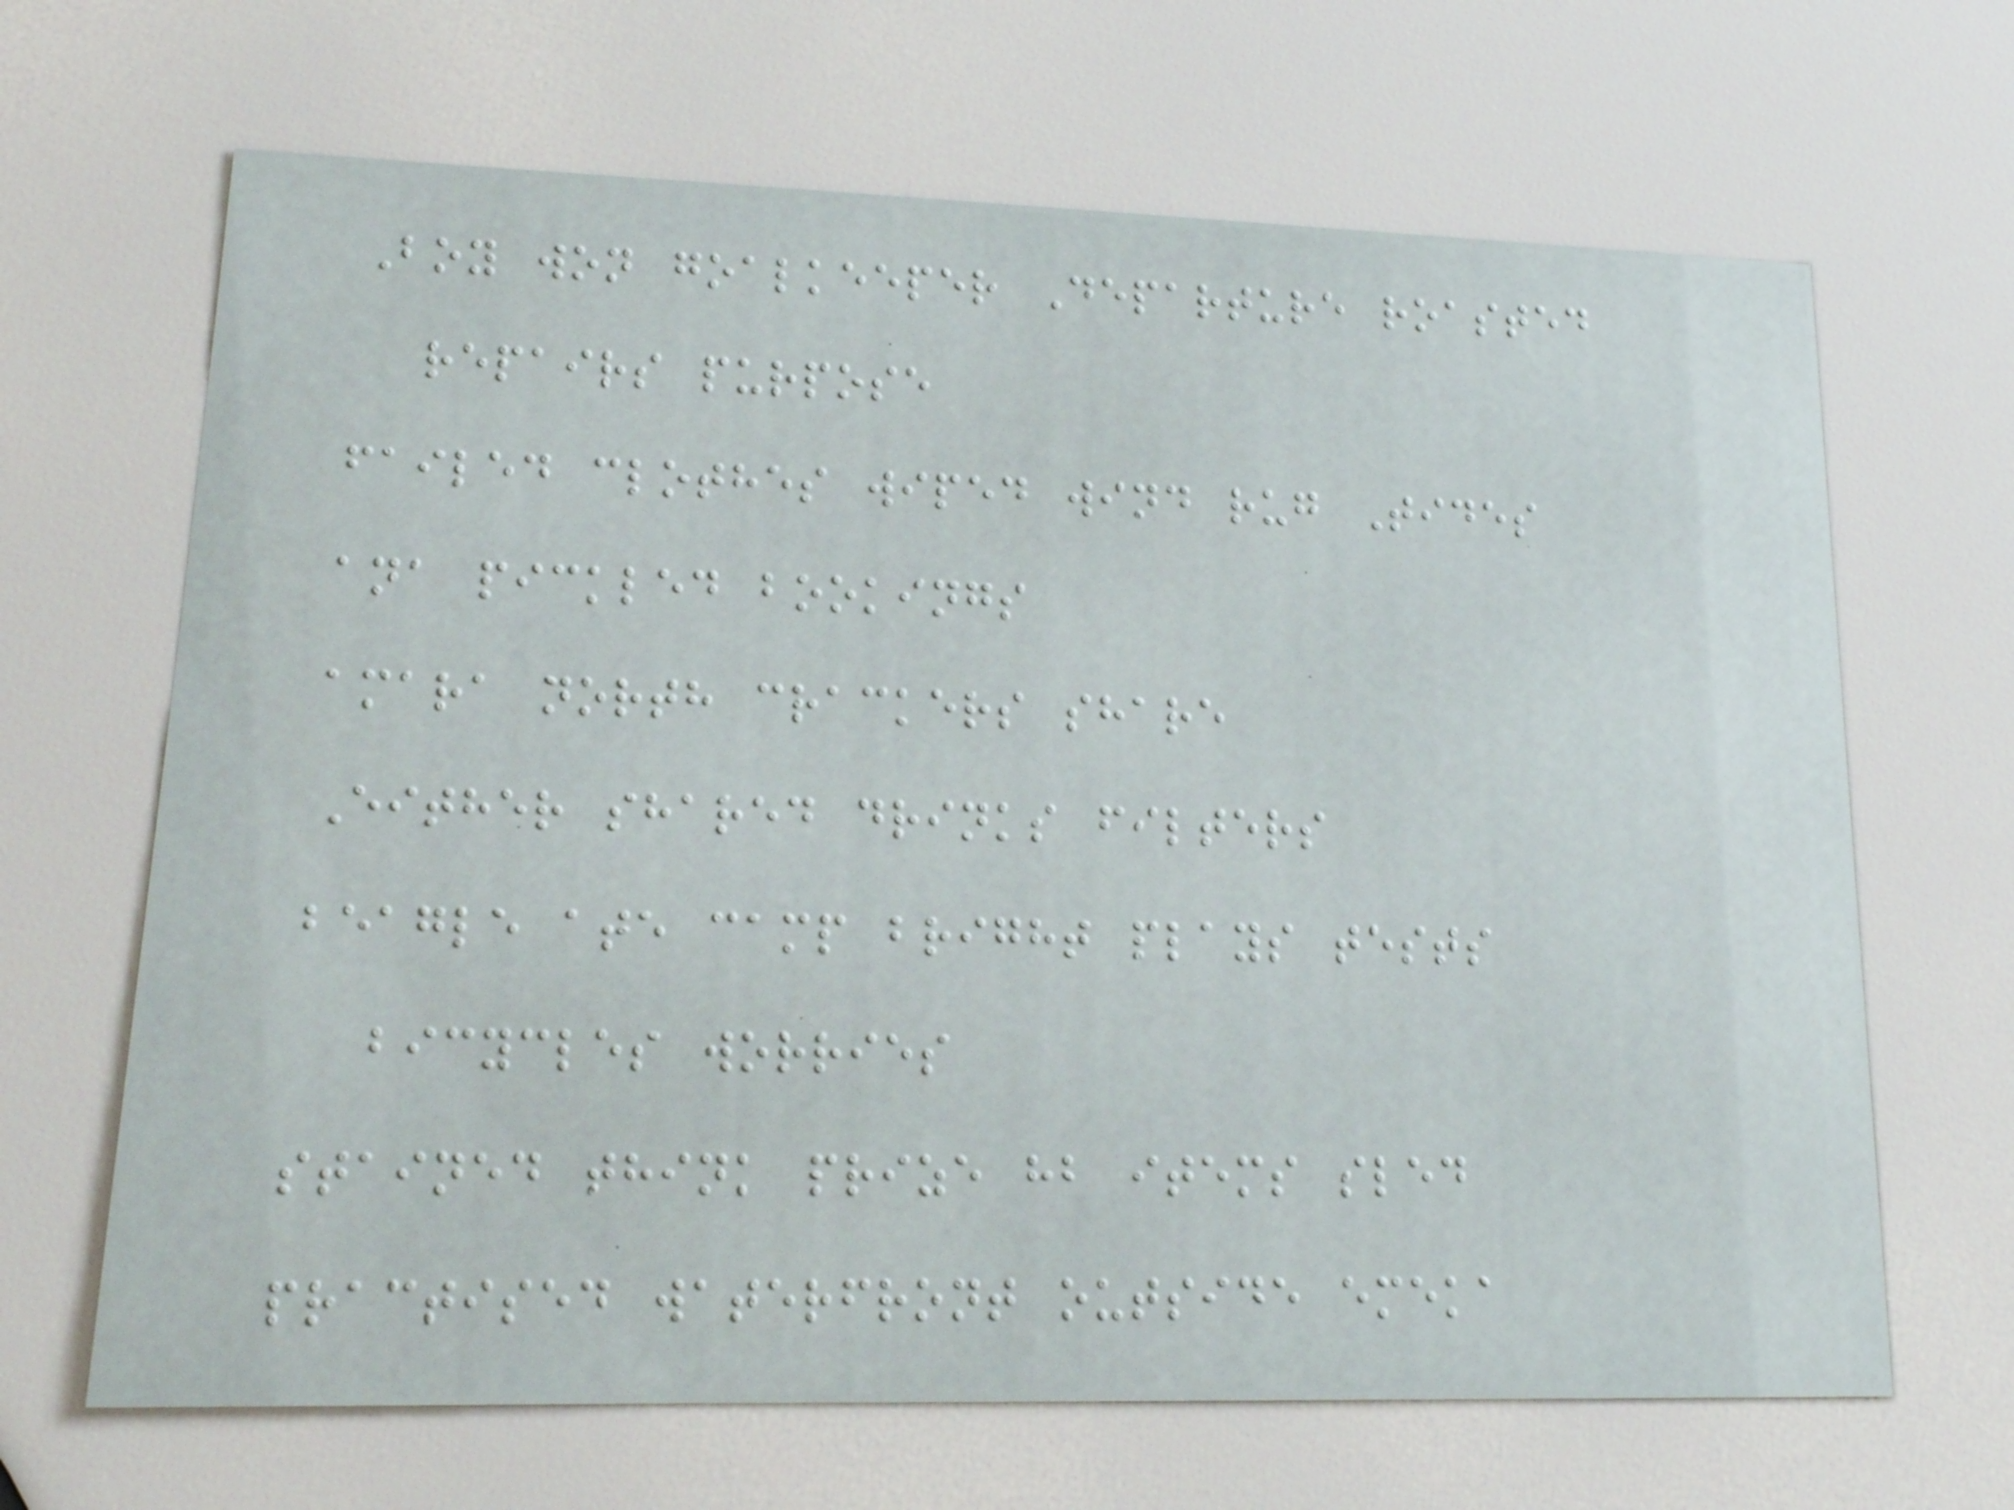Boy won goalkeeper Departure roasted
repairs purpose
failed clothes wiped wind rug Tides
ana pickled bookings
amara north crackers share
Either shared drinks filters
beagle ate camp bright plays tests
bicycles worries
stained think prize hb items sled
practised waterfront outside emeka
